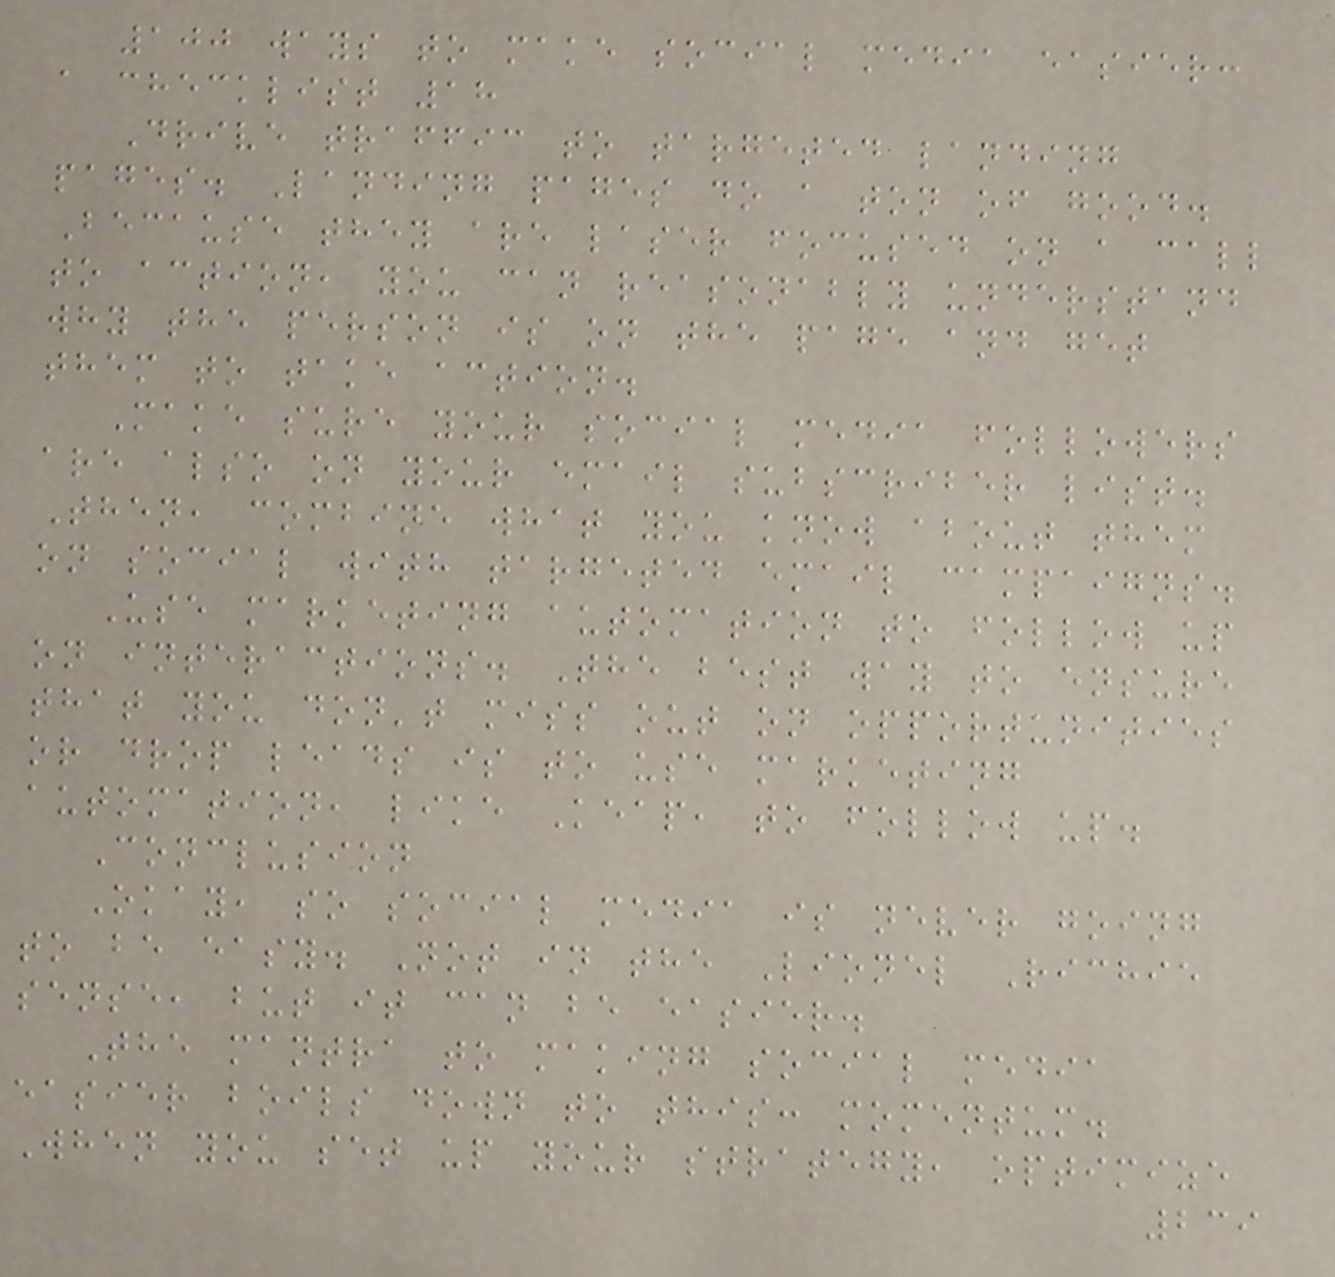100 ways to make social media easier:
a checklist 18
Drive traffic to targeted landing
pages. Landing pages do a ton of good.
Because they are laser focused on a call
to action, you can reasonably understand
why the person is on the page and get
them to take action.
Make sure your social media followers
are also on your email subscriber list.
Then, combine what you know about them
on social with targeted email campaigns.
Use marketing automation to follow up
on interactions. The best way to ensure
that you don't miss out on opportunities
or drop leads is to use marketing
automation, like Keap, to follow up.
Conclusion
Okay, so social media is never going
to be easy. Not in the Lionel Richie
sense, but it can be easier.
The mantra to making social media
easier boils down to this: momentum.
When you set up your strategy, optimize
239
